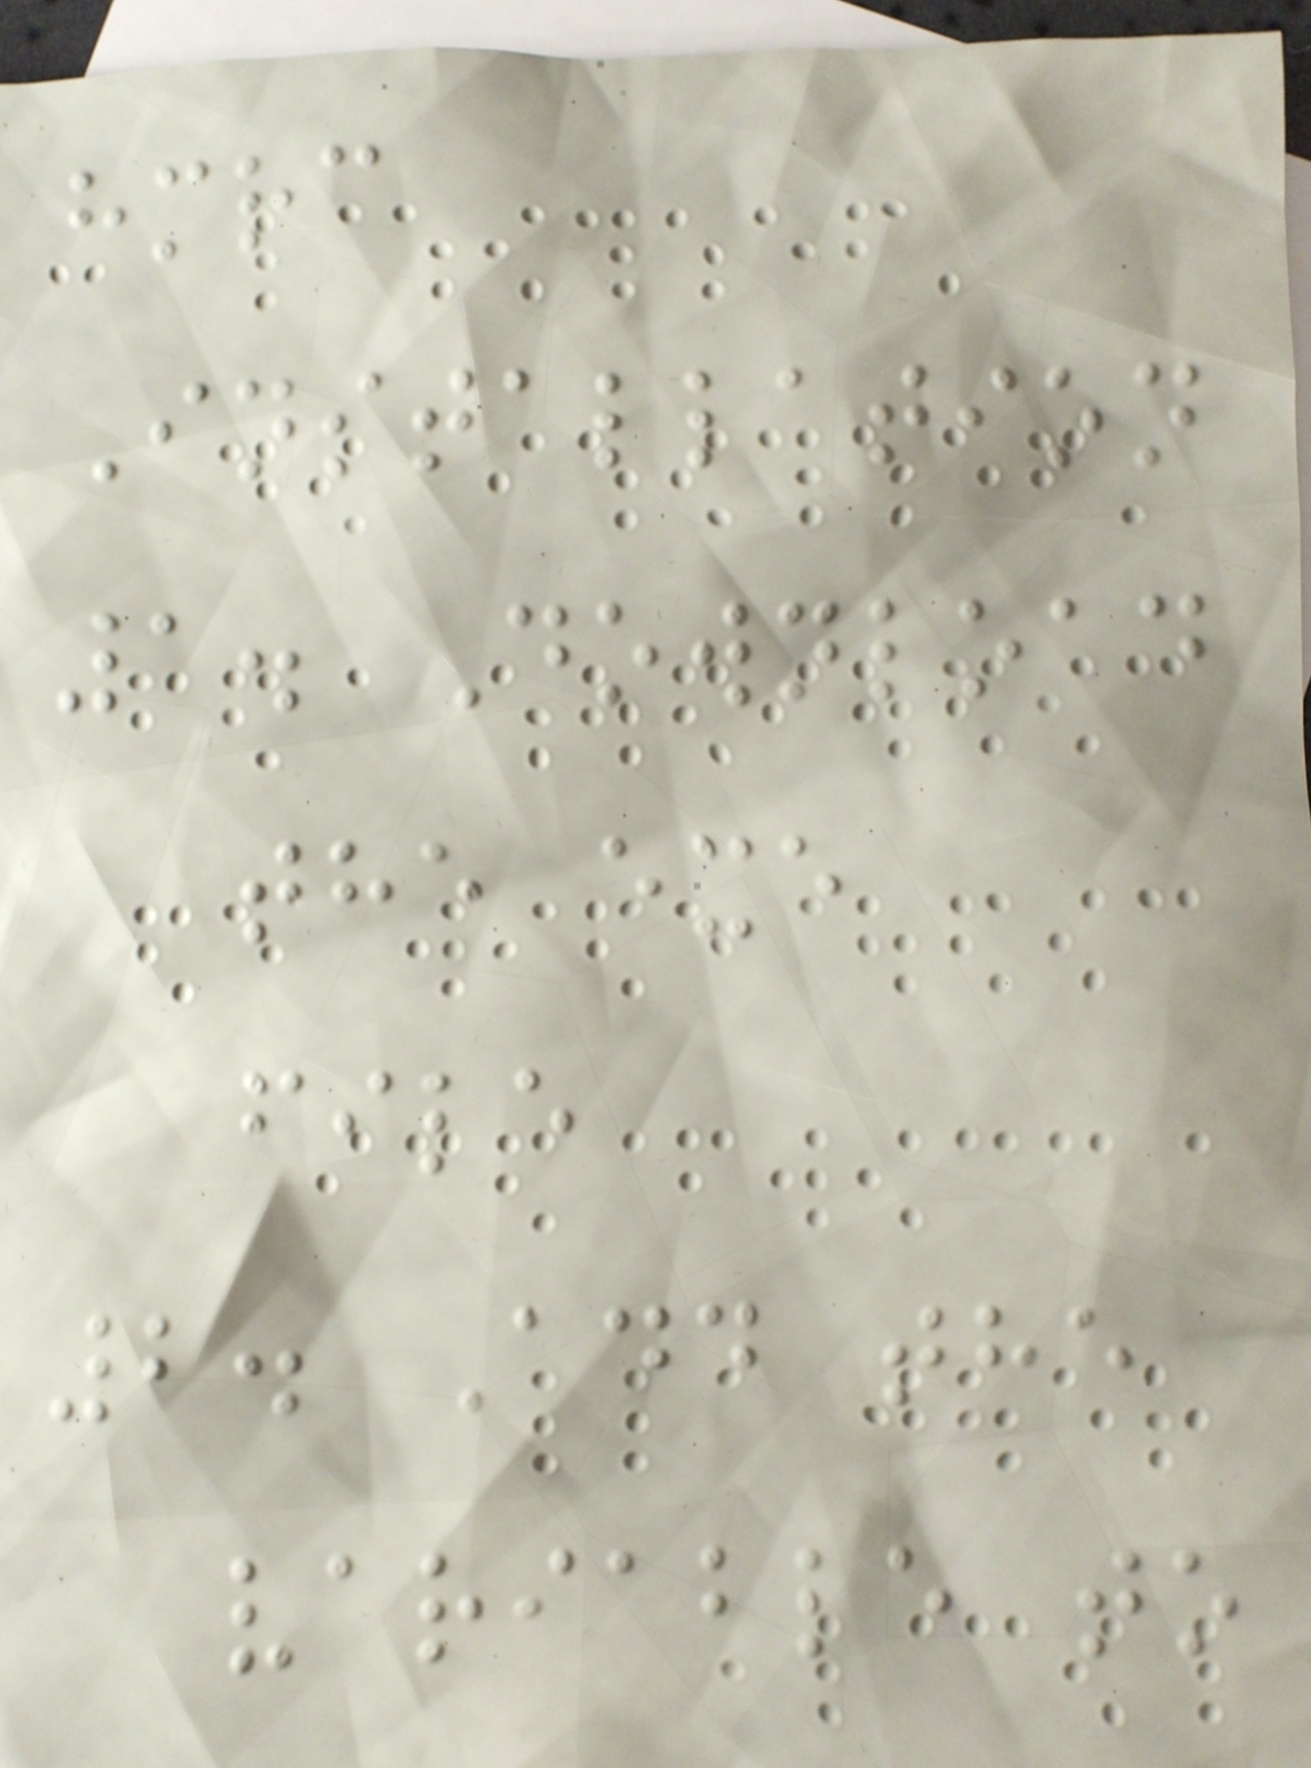hmrc
Installation
1. Download
the exe
file
2. Add the
variable to
